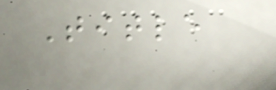Title
